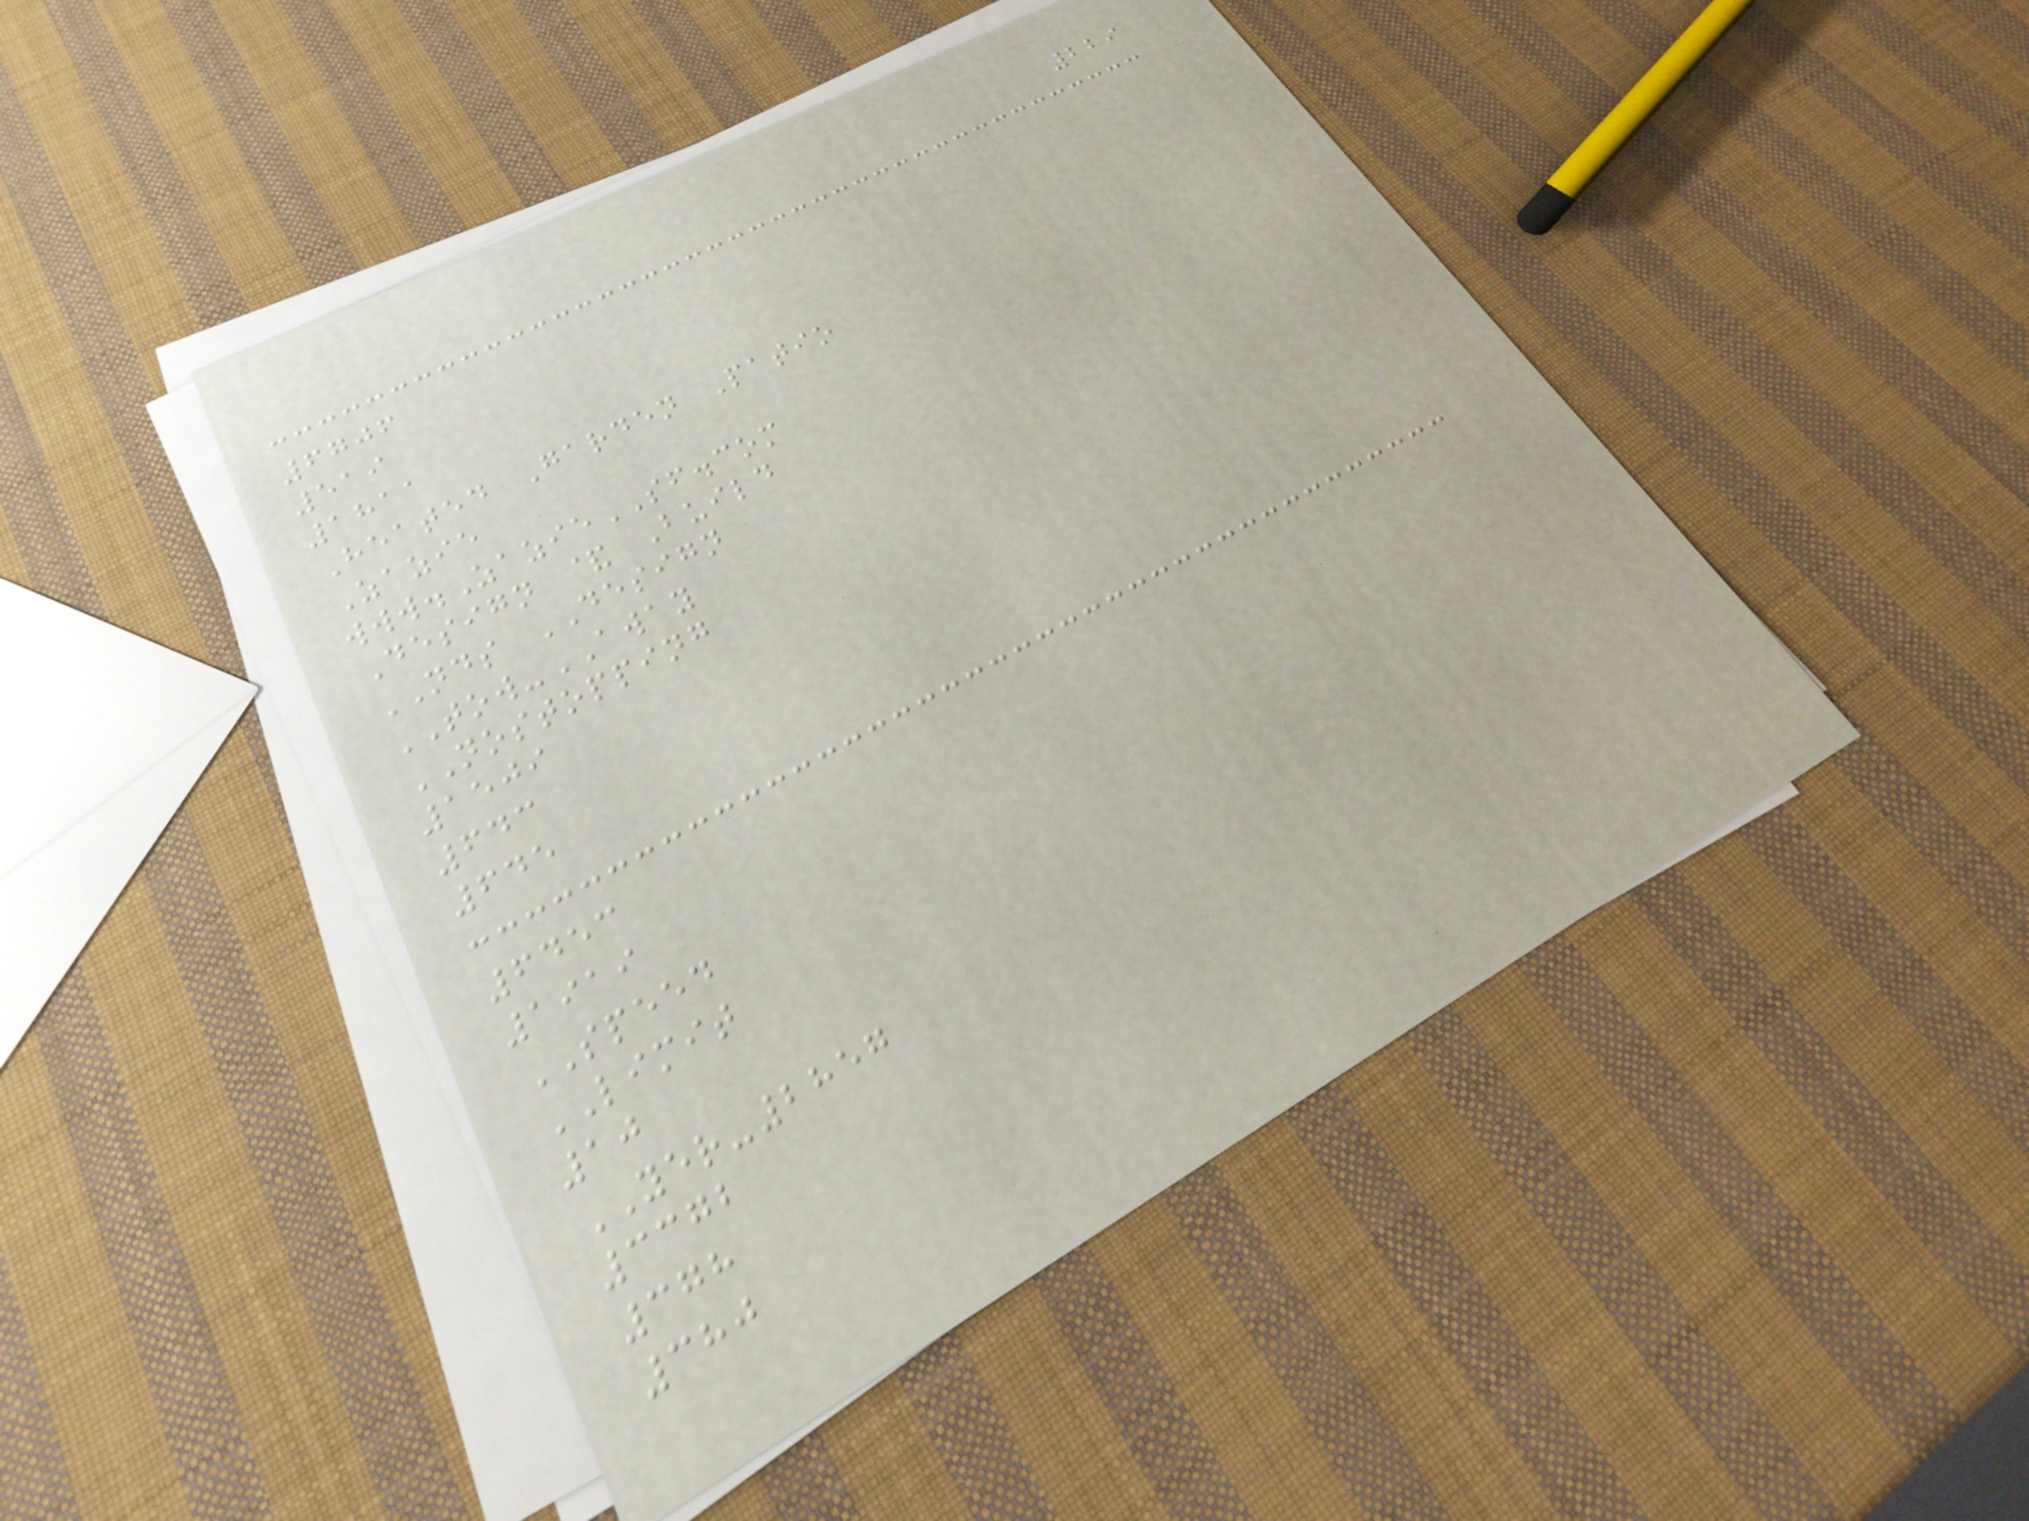229
6706
519
1811
Heated Garden Patio
Zazie
www.ZazieSF.com
Design & Build
NDS DESIGN
TOW-AWAY
NOSTOPPING
1509
643
645
6453
1919
SPEED
LIMIT
10
YER-2857
3372
378
380
